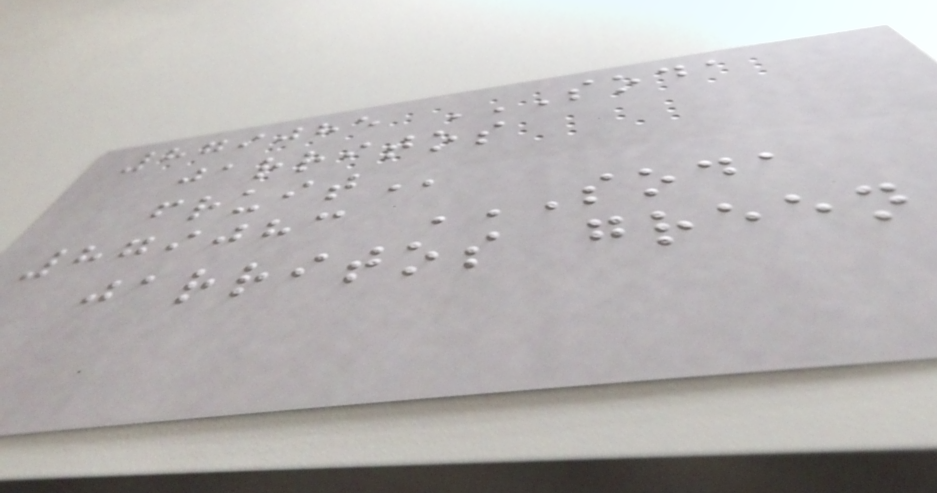879085 SODA
JARRITOS
FRUIT
879083 SODA
JARRITOS GREEN
